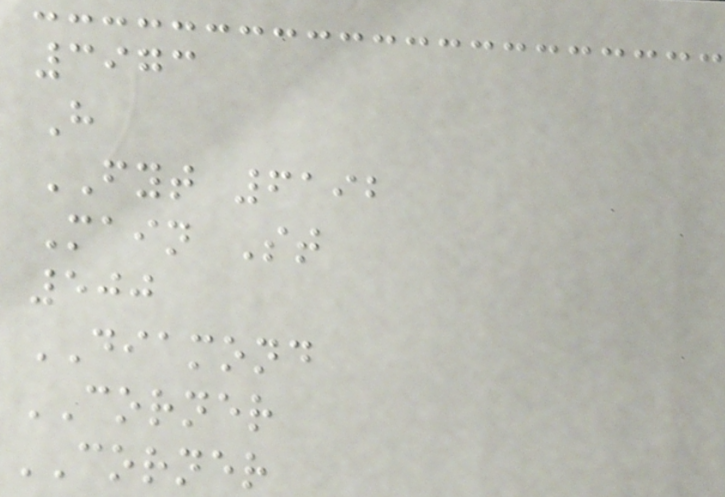3973
H
FYT 6192
Main St
500
DIAMOND
CORNER
CORNER
